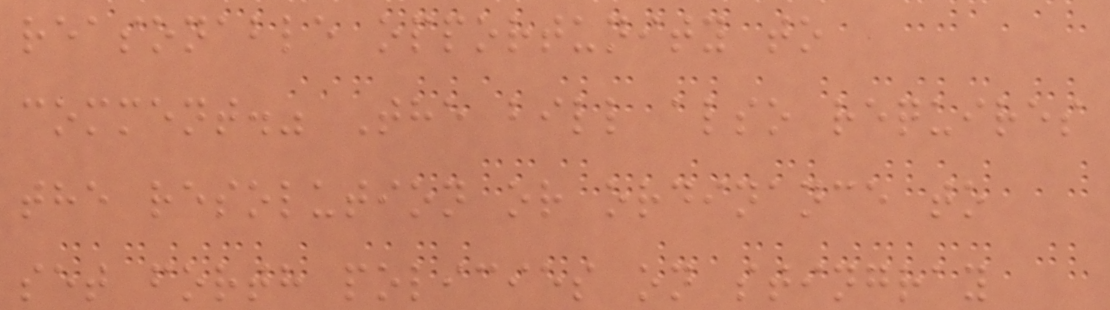reasonable opportunity to
comment." The bill also requires
the resolution or ordinance to
set forth policies on stingray
